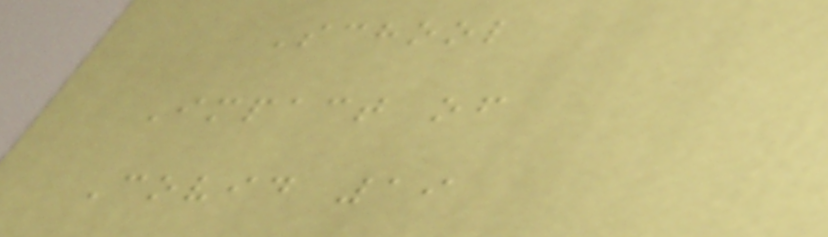School
Impact of
Covid 19
